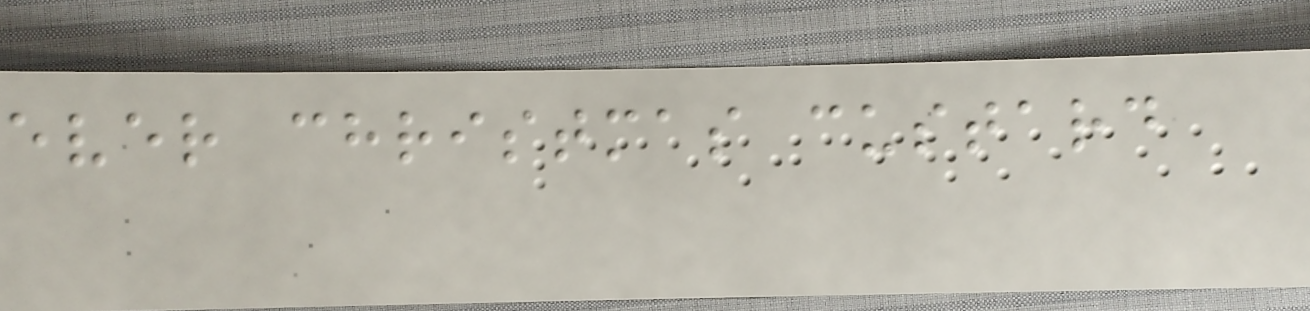ever christmas custard
